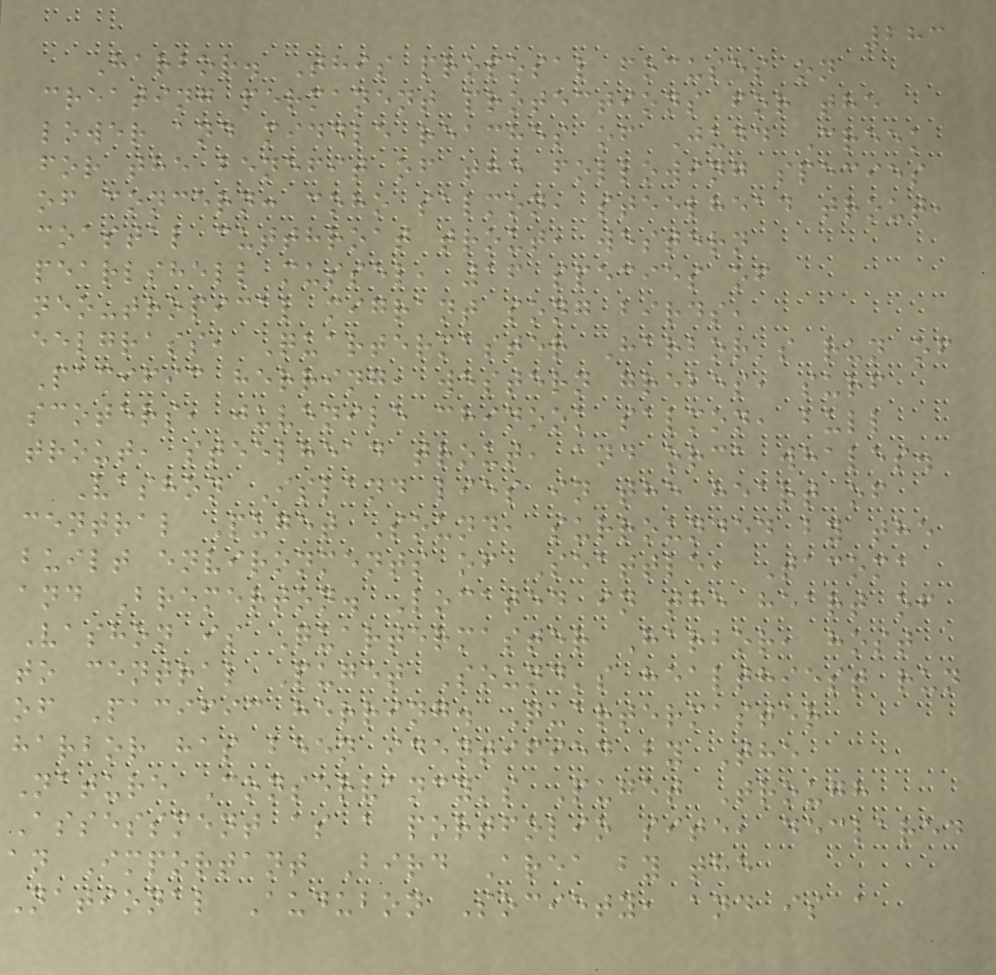283
Harbor. This proposal focuses on
creating permanent protections for the
lower and middle reaches of Judd Creek
for the benefit of the following species
of concern: coho salmon, steelhead trout,
coastal cutthroat trout, western
pearlshell mussel, 16 species of
neo-tropical migrant song birds,
eelgrass, Quartermaster Harbor's run of
Pacific herring, western grebes, surf
scoters, juvenile chinook salmon, bull
trout, steelhead trout, and orca whales.
Vashon Island lies in the heart of
central Puget Sound, surrounded by the
built environments of Seattle, Tacoma
and Bremerton. Located in the heart of
Vashon is Quartermaster Harbor, host
to central Puget Sound's healthiest run
of Pacific herring. Quartermaster
harbor has been identified by The
Nature Conservancy's Puget Trough
Assessment as a portfolio site, declared
an Important Bird Area by the
National Audubon Society, and is a
